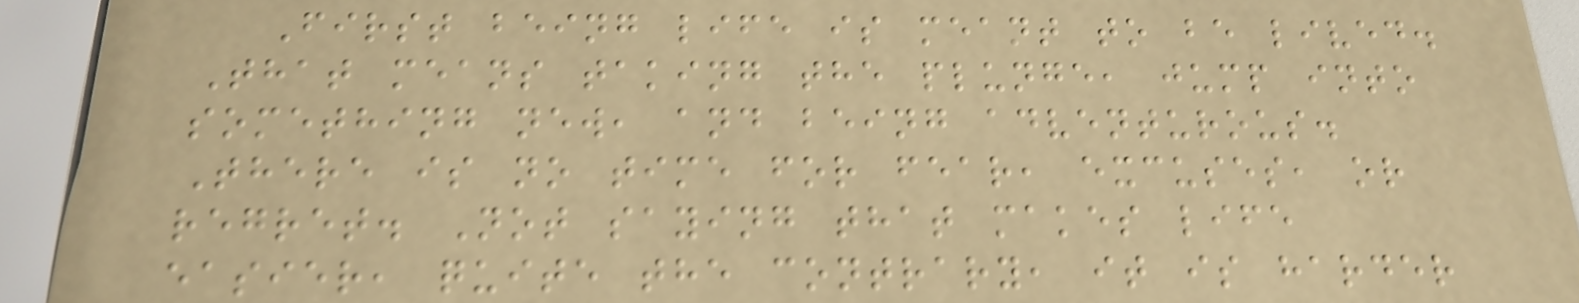First being life is meant to be lived.
That means taking the plunge, jump into
something new, and being adventurous.
There is no time for fear, excuses, or
regret. Not saying that makes life
easier, quite the contrary, it is harder
